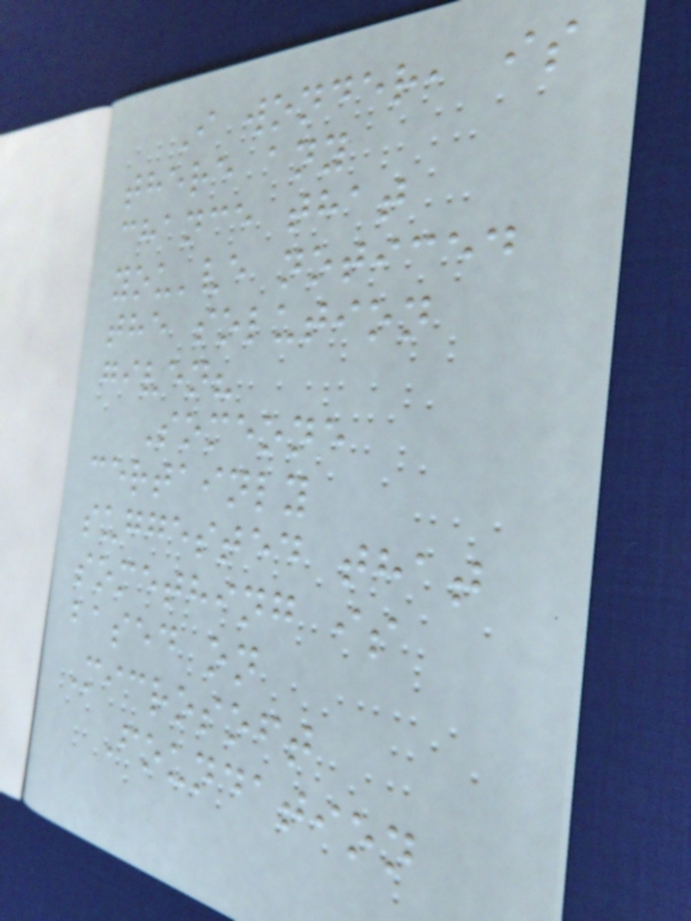I wonder, is
there any
chance that
you've noticed
the solution
given?
Someone
certainly
suggested that
something is
based on
Microsoft
Foundation
